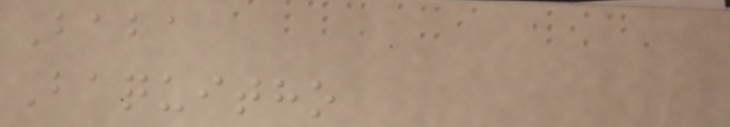Baba
Baquitho
